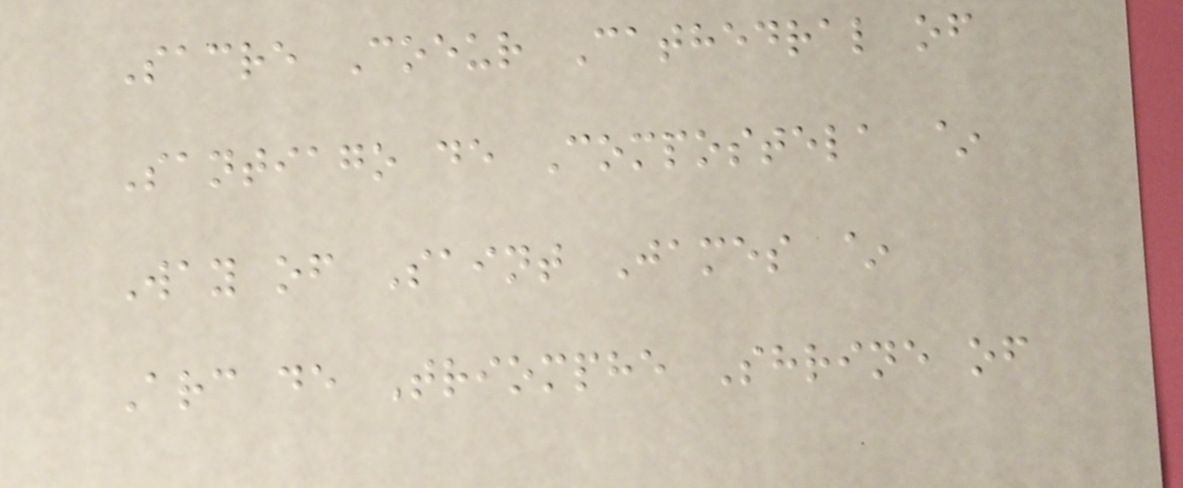Sacre Coeur Cathedral of
Santiago de Compostela ~
Way of Saint James ~
Arc de Triomphe Shrine of
